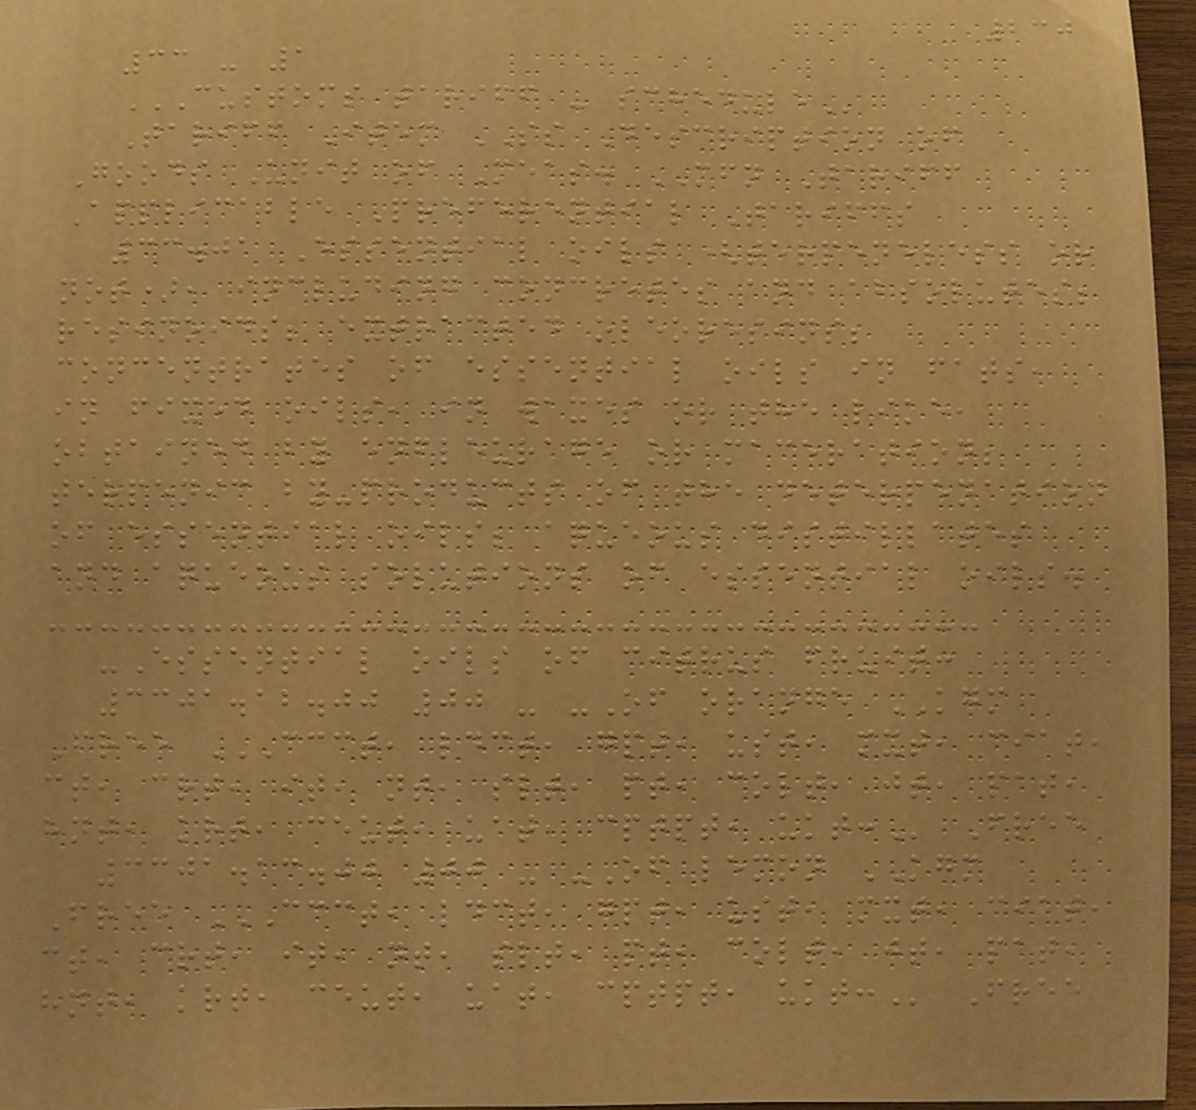230
33 - 1
CUSTOMS TARIFF - SCHEDULE
Tariff Item SS Description of
Goods Unit of Meas. MFN Tariff
Applicable Preferential Tariffs
33.01 Essential oils (terpeneless or
not), including concretes and absolutes;
resinoids; extracted oleoresins;
concentrates of essential oils in fats,
in fixed oils, in waxes or the like,
obtained by enfleurage or maceration;
terpenic by-products of the deterpenation
of essential oils; aqueous distillates
and aqueous solutions of essential oils.
-Essential oils of citrus fruit:
3301.12.00 00 - -Of orange KGM
Free CCCT, LDCT, GPT, UST, MXT, CIAT,
CT, CRT, IT, NT, SLT, PT, COLT, JT, PAT,
HNT, KRT, CEUT, UAT, CPTPT, UKT: Free
3301.13.00 00 - -Of lemon KGM
Free CCCT, LDCT, GPT, UST, MXT, CIAT,
CT, CRT, IT, NT, SLT, PT, COLT, JT, PAT,
HNT, KRT, CEUT, UAT, CPTPT, UKT: Free
